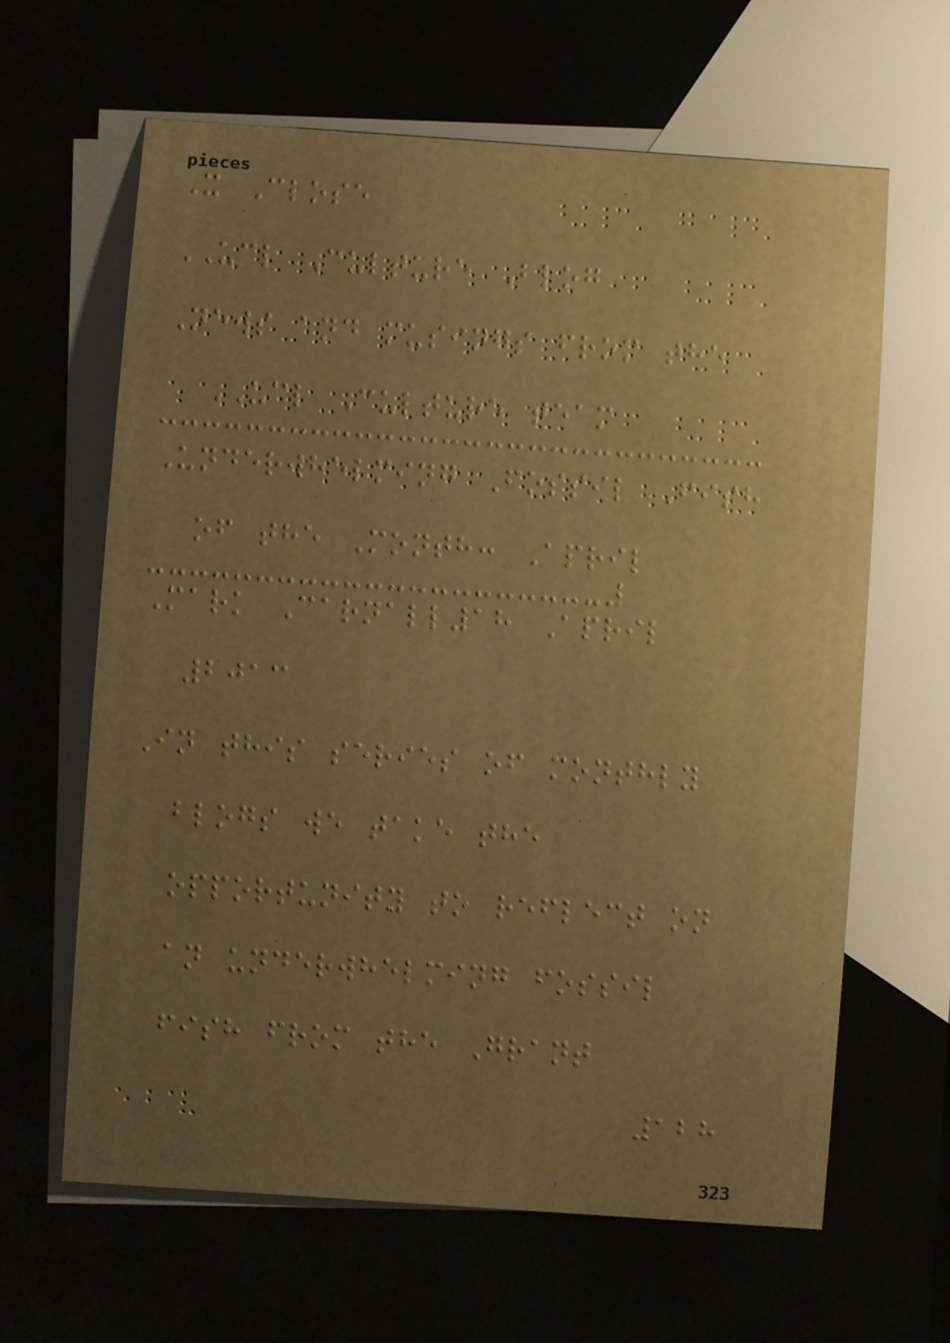X Close
UCL Culture Blog
News and musings from the
UCL Culture team
Underwhelming Fossil Fish
of the Month: April
Mark Carnall18 April
2013
In this series of monthly
blogs we take the
opportunity to reflect on
an underwhelming fossil
fish from the Grant
128
